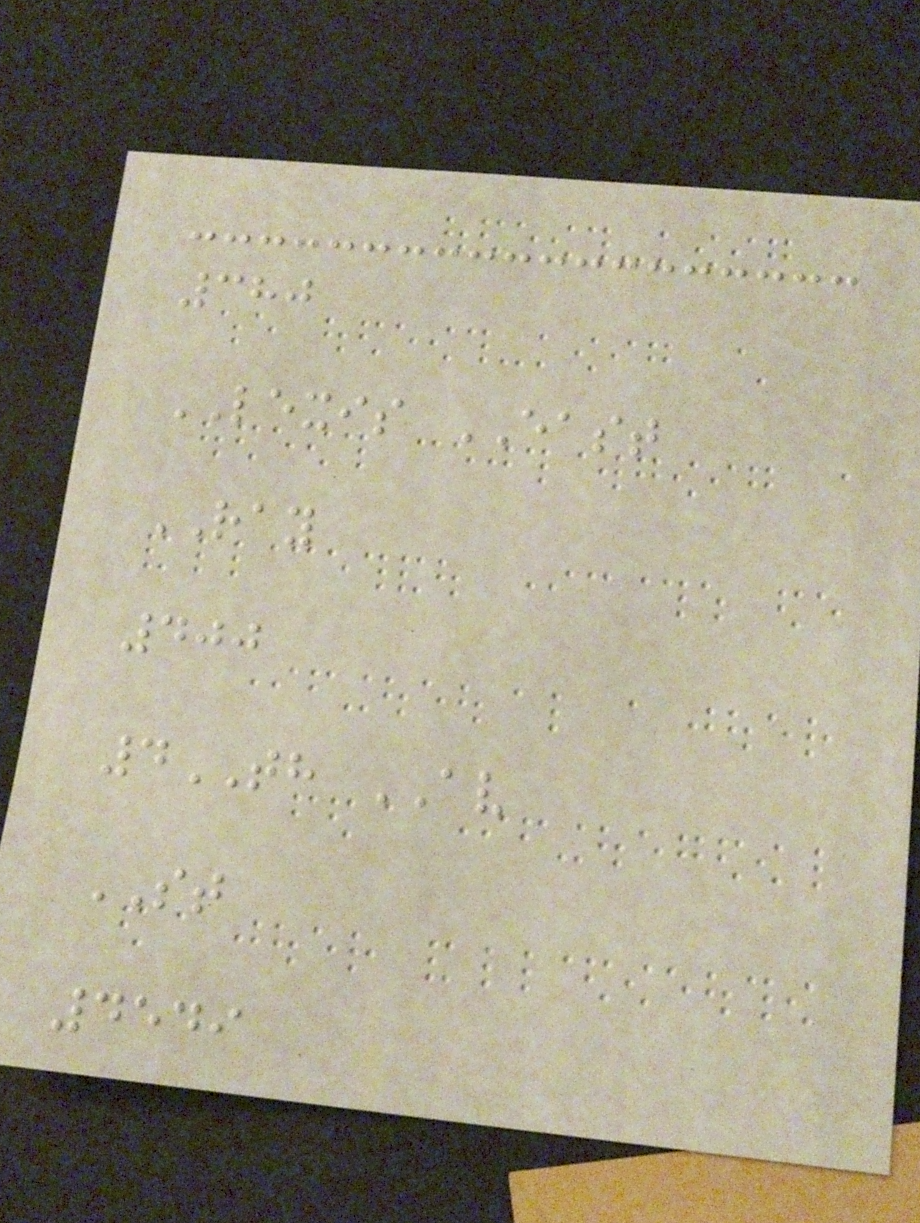380
LEXIS EAST
RAY
400
4TH AV
ST
4549
